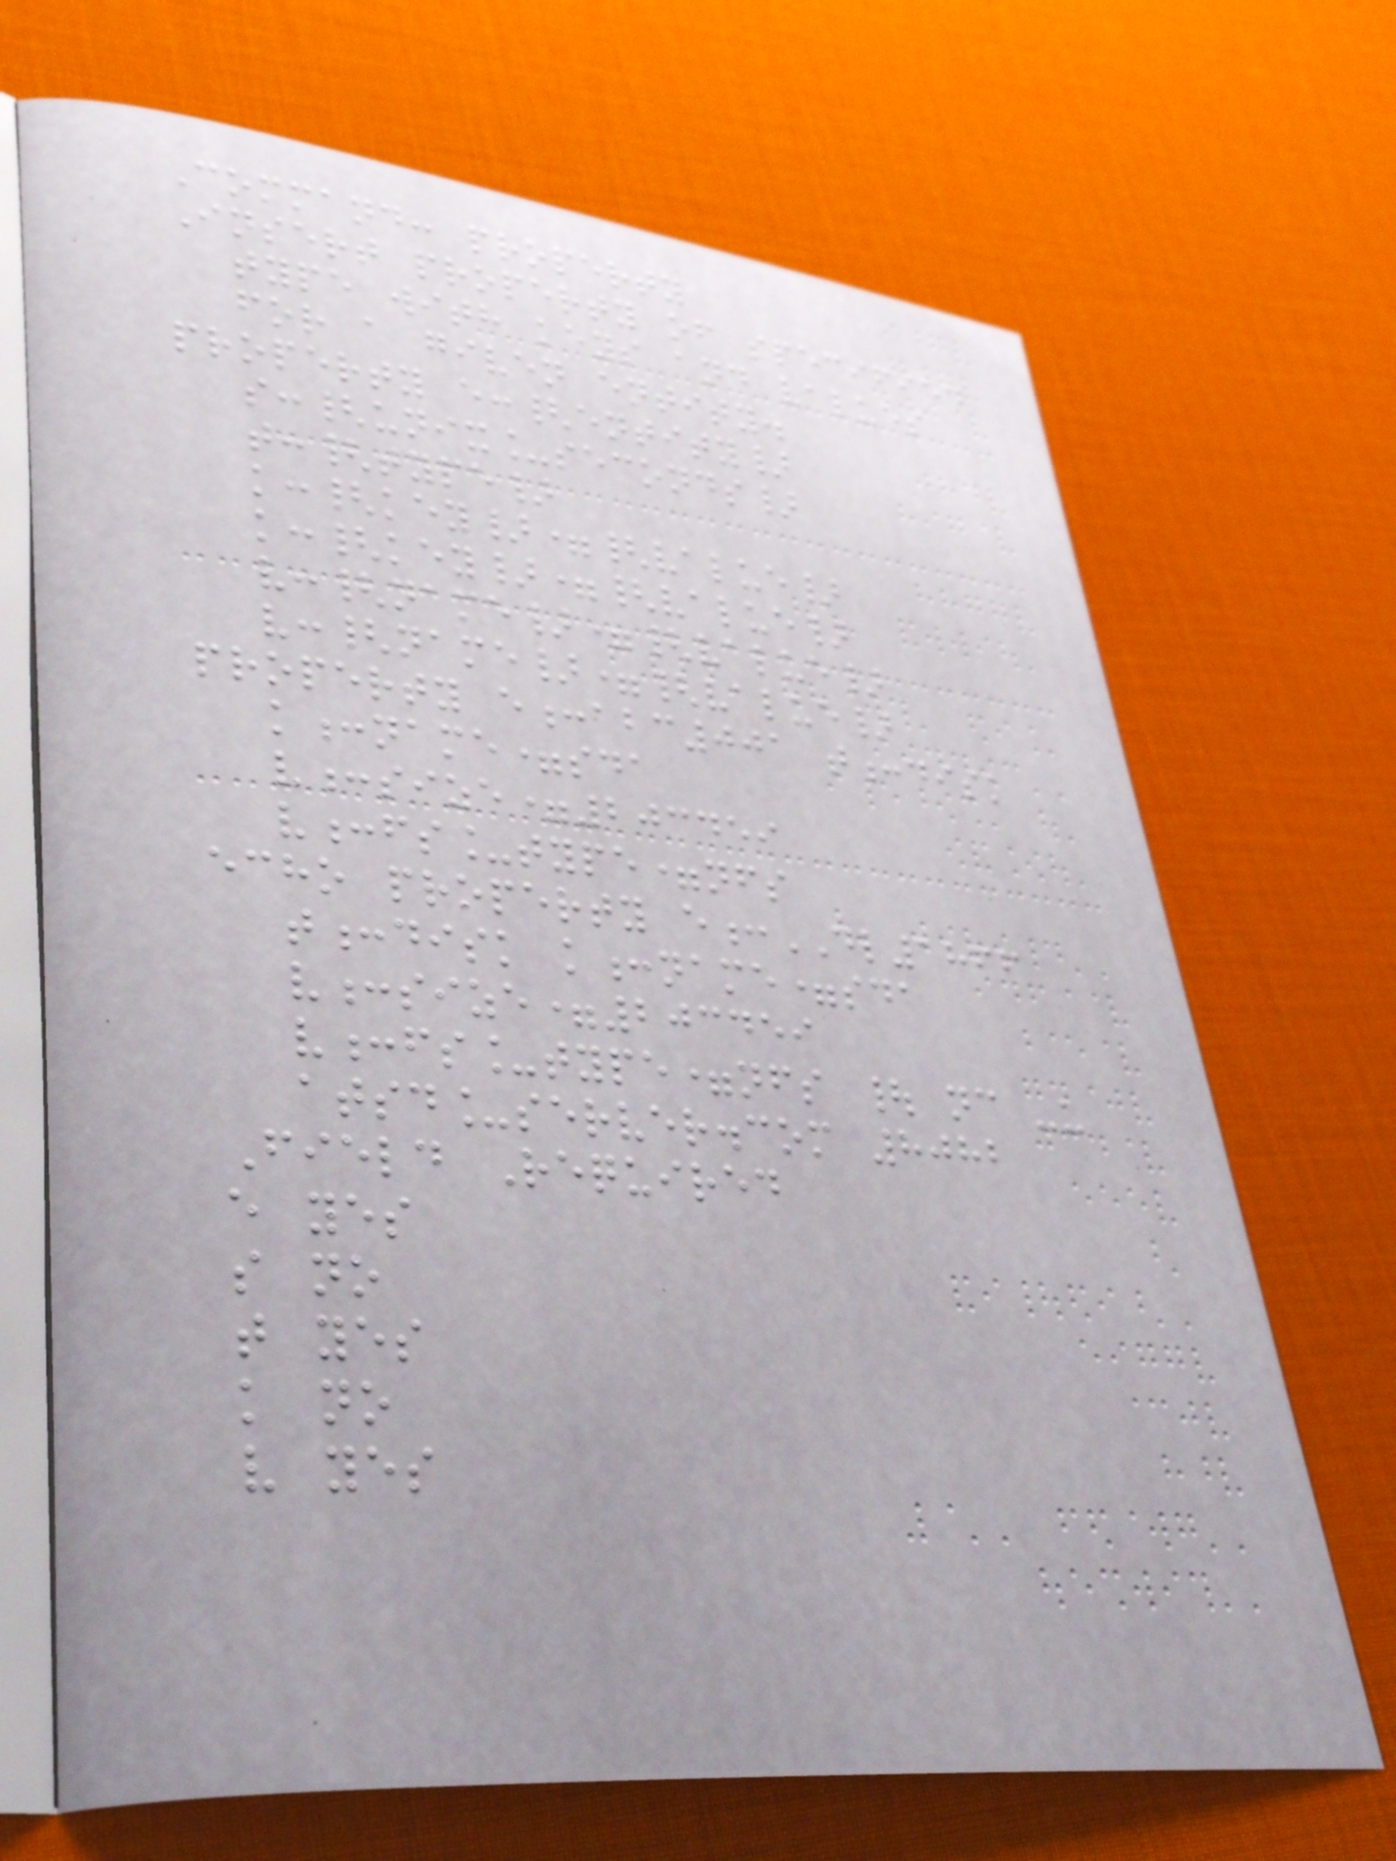Command: property
Insert property of specified
type with keys and values
for a given entity.
property e:{entity}
s:{unix_seconds}
t:{type}
k:{key}={value}
k:{key}={value}
v:{name}={value}
v:{name}={value}
property e:abc001 t:disk
k:name=sda
v:size=203459
v:fs_type=nfs
echo property e:DL1866
t:disk k:name=sda
v:size=203459
v:fs_type=nfs | nc -u
atsd_server.com 8082
Field Required
e yes
s no
t yes
k no
v yes
